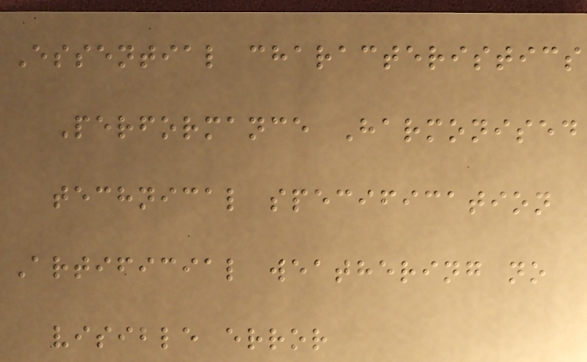Essential characteristics
Performance Harmonised
technical specification
Artificial weathering no
visible error
